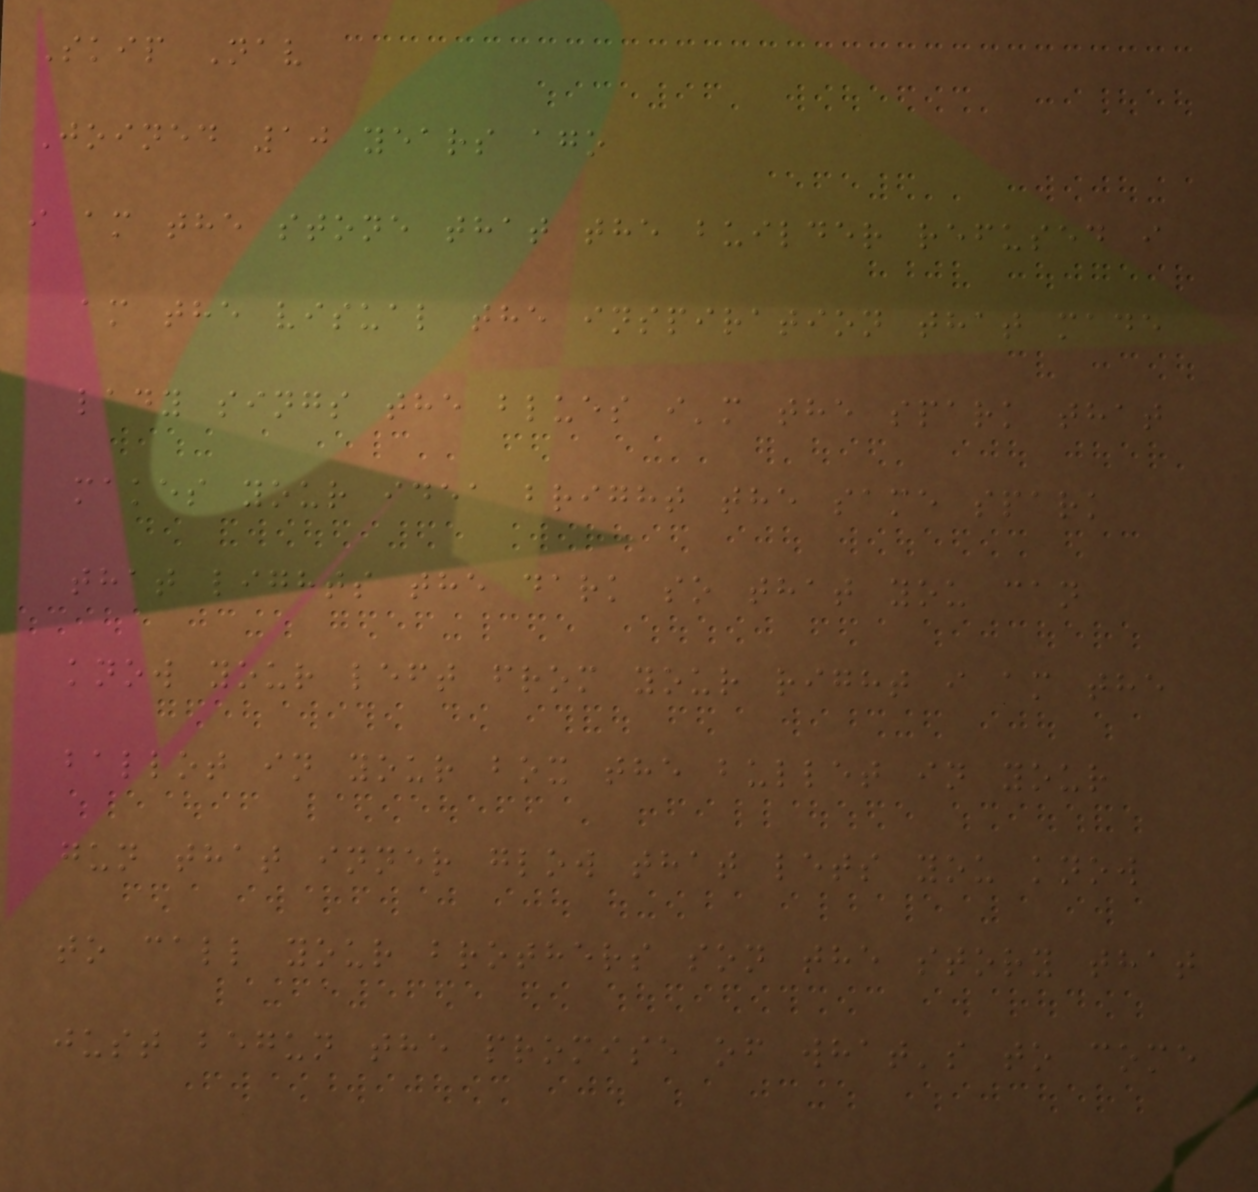Skip Nav
Joined 10 years ago
i am the stone that the builder refused i
am the visual the inspiration that made
lady sings the blues i'm the spark that
makes your idea bright the same spark
that lights the dark so that you can
know your left from your right i am the
ballot in your box the bullet in your
gun that inner glow that lets you know
to call your brothers son the story that
just begun the promise of what's to come
